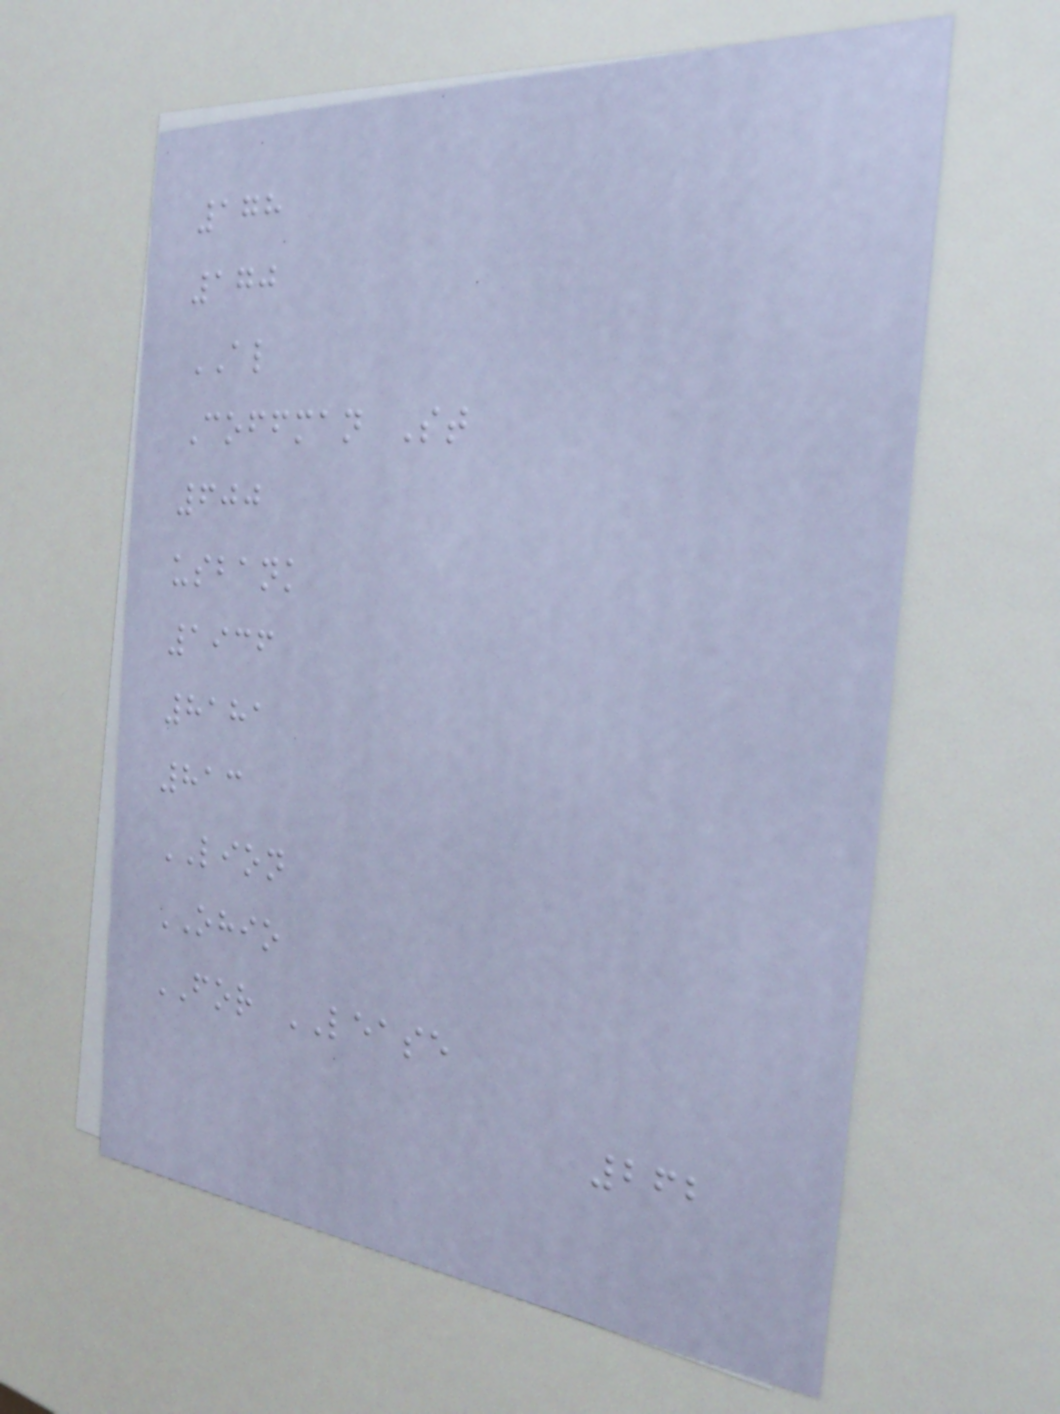178
170
AL
Coffman St
600
usbank
1936
8181
813
LION
OHIO
FOR LEASE
262
